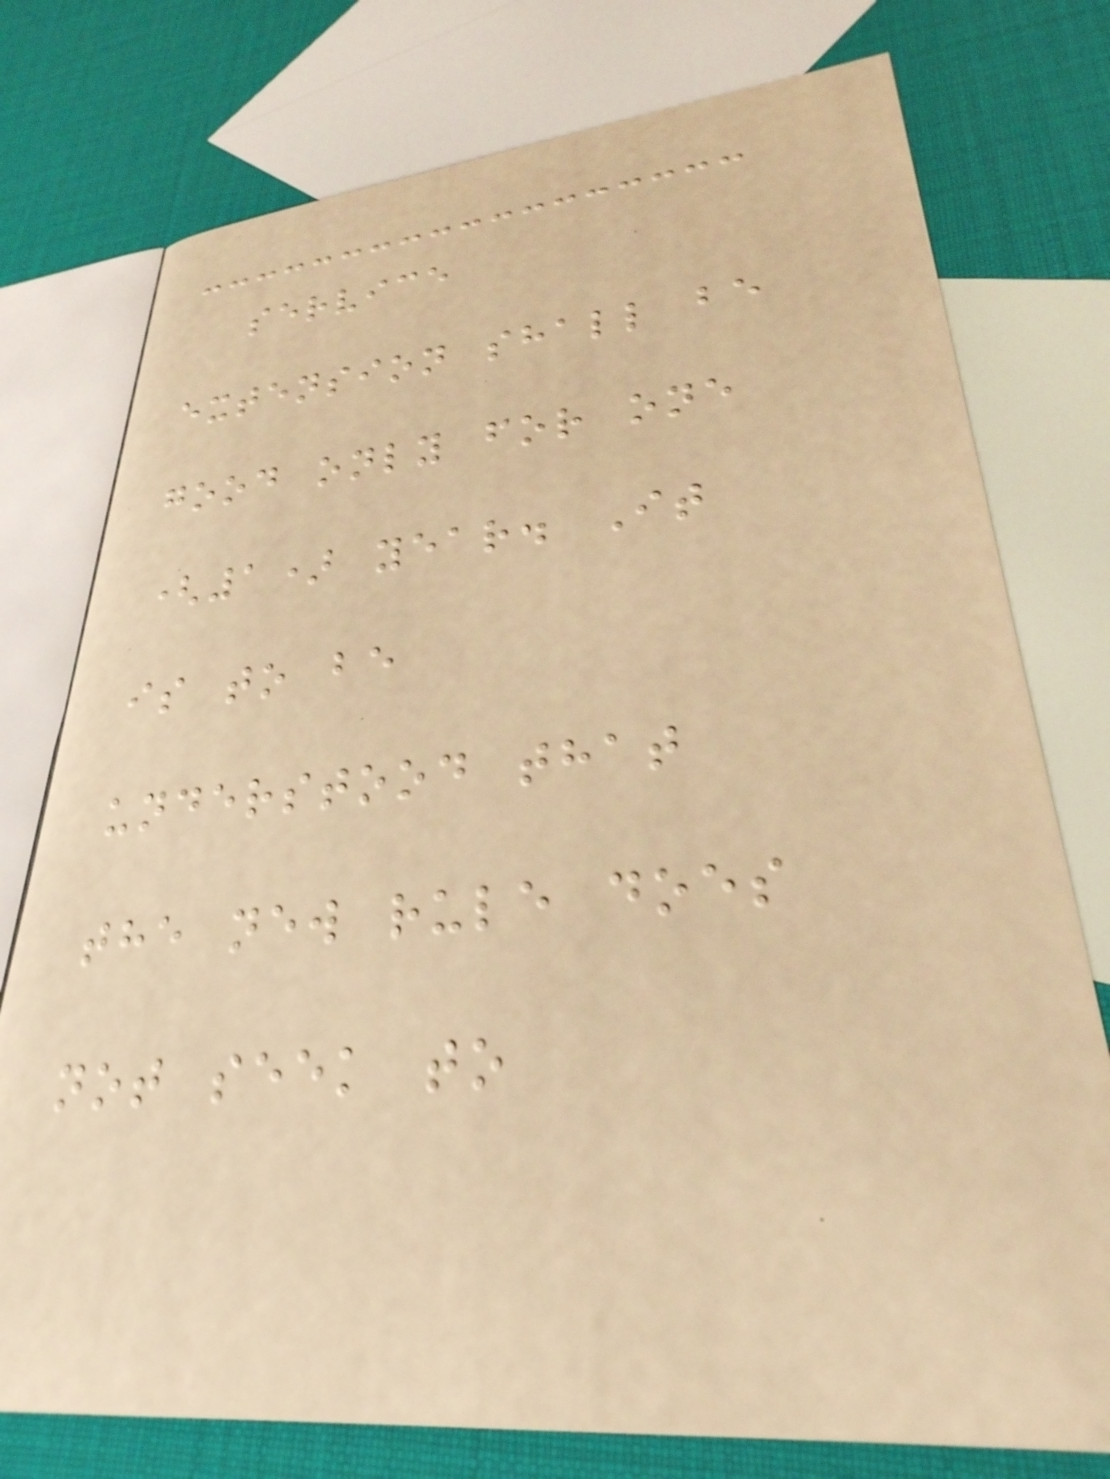service
extension shall be
good only for one
(1) year. It
is to be
understood that
the new rule does
not seek to
